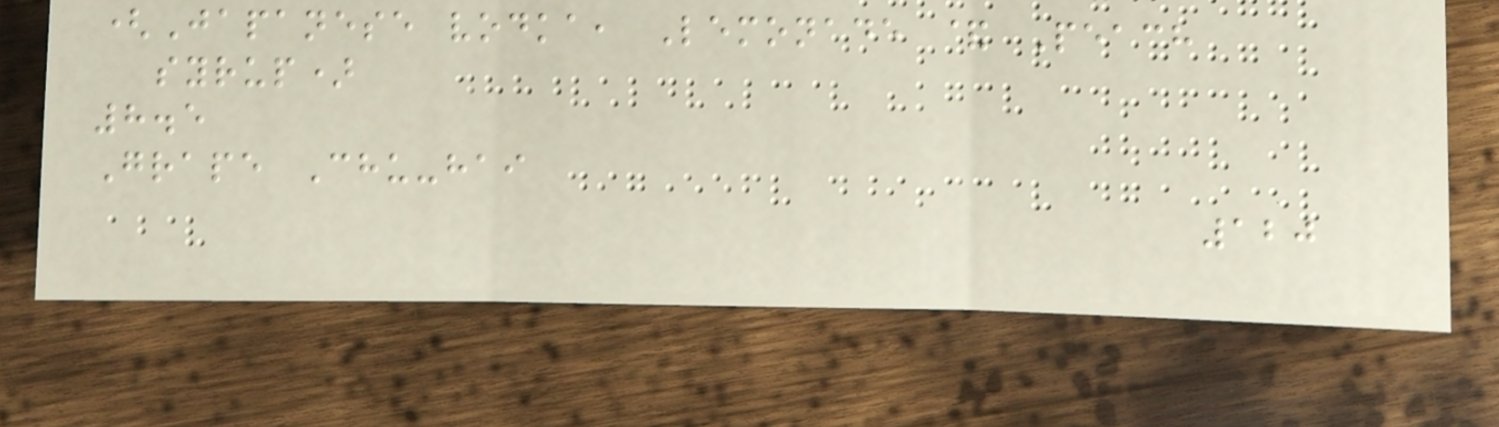(Japanese vodka, Lemonade & Peach
syrup)
8.5
Grape Chu-hai
120
